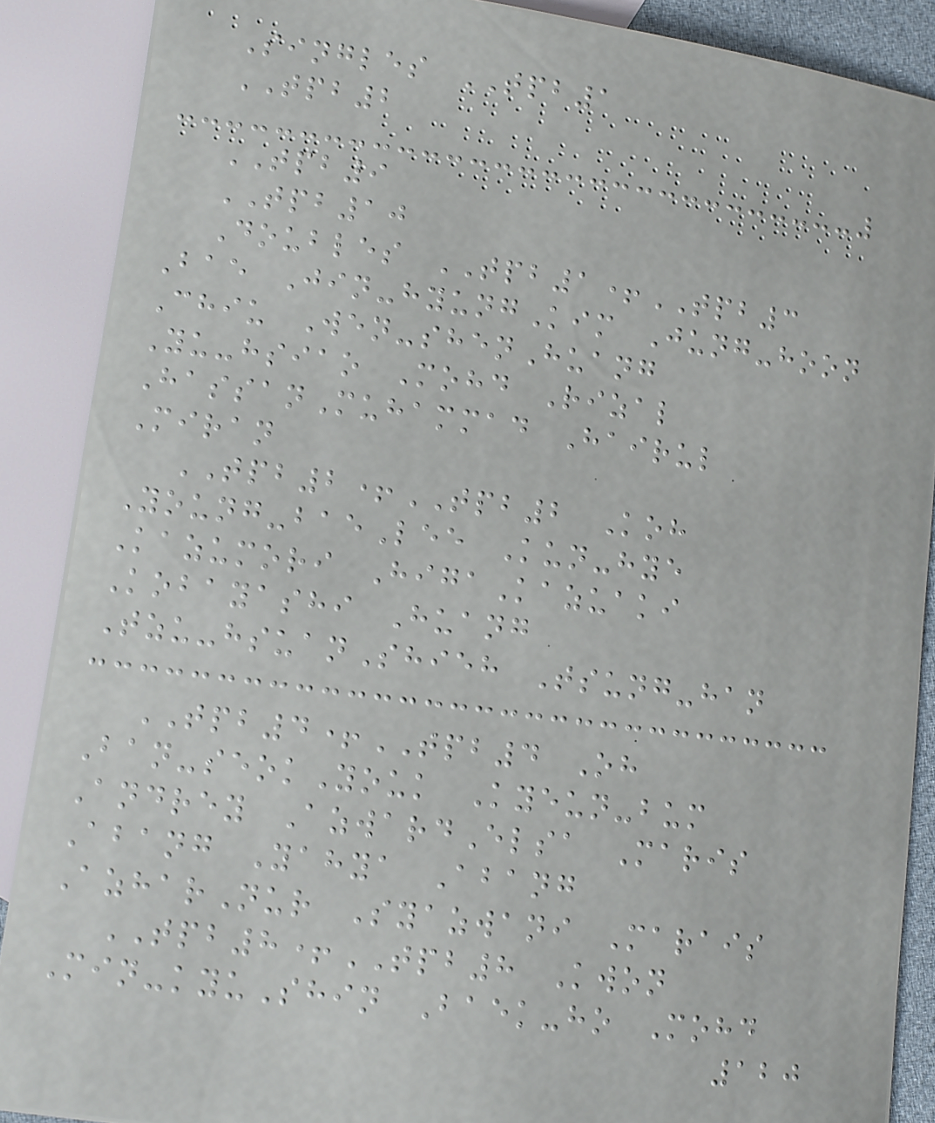Singles TPB1
TPB2
TPB9
TPB10
Doubles TPB1+TPB3
Bae Jin-hyungKim Jung-hoon
Chiu Wen-shenHuang
Yu-hsiao Mohd Rizal
HassanMuhammad Hairul
Miran
TPB2+TPB2 Koh
Young-baeLee Kun-hye
Kazumori HigaKazuaki
Kobayashi Huang
Tzu-hsuanShieh Tsung-han
TPB4+TPB4 Oh
Ban-seokYouk Kyeun-bum
Andrey AzwardElsa Maris
Abang Yahya Abang
AzharNur Syazwani Marais
TPB8+TPB8 Kwon
Min-kyuShin Baek-ho Mohd
120
